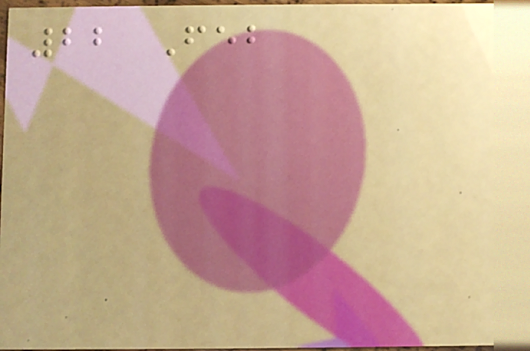22 Feb
